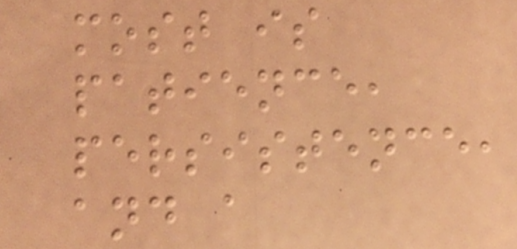most is
patience,
persistence,
and a
